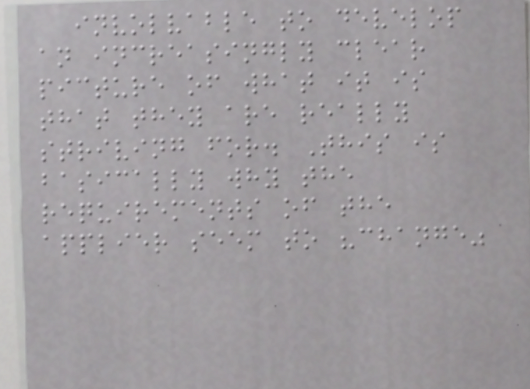involvable to develop
an increasingly clear
picture of what it is
that they are really
striving for. This is
basically why the
requirements of the
applier seem to "change"
